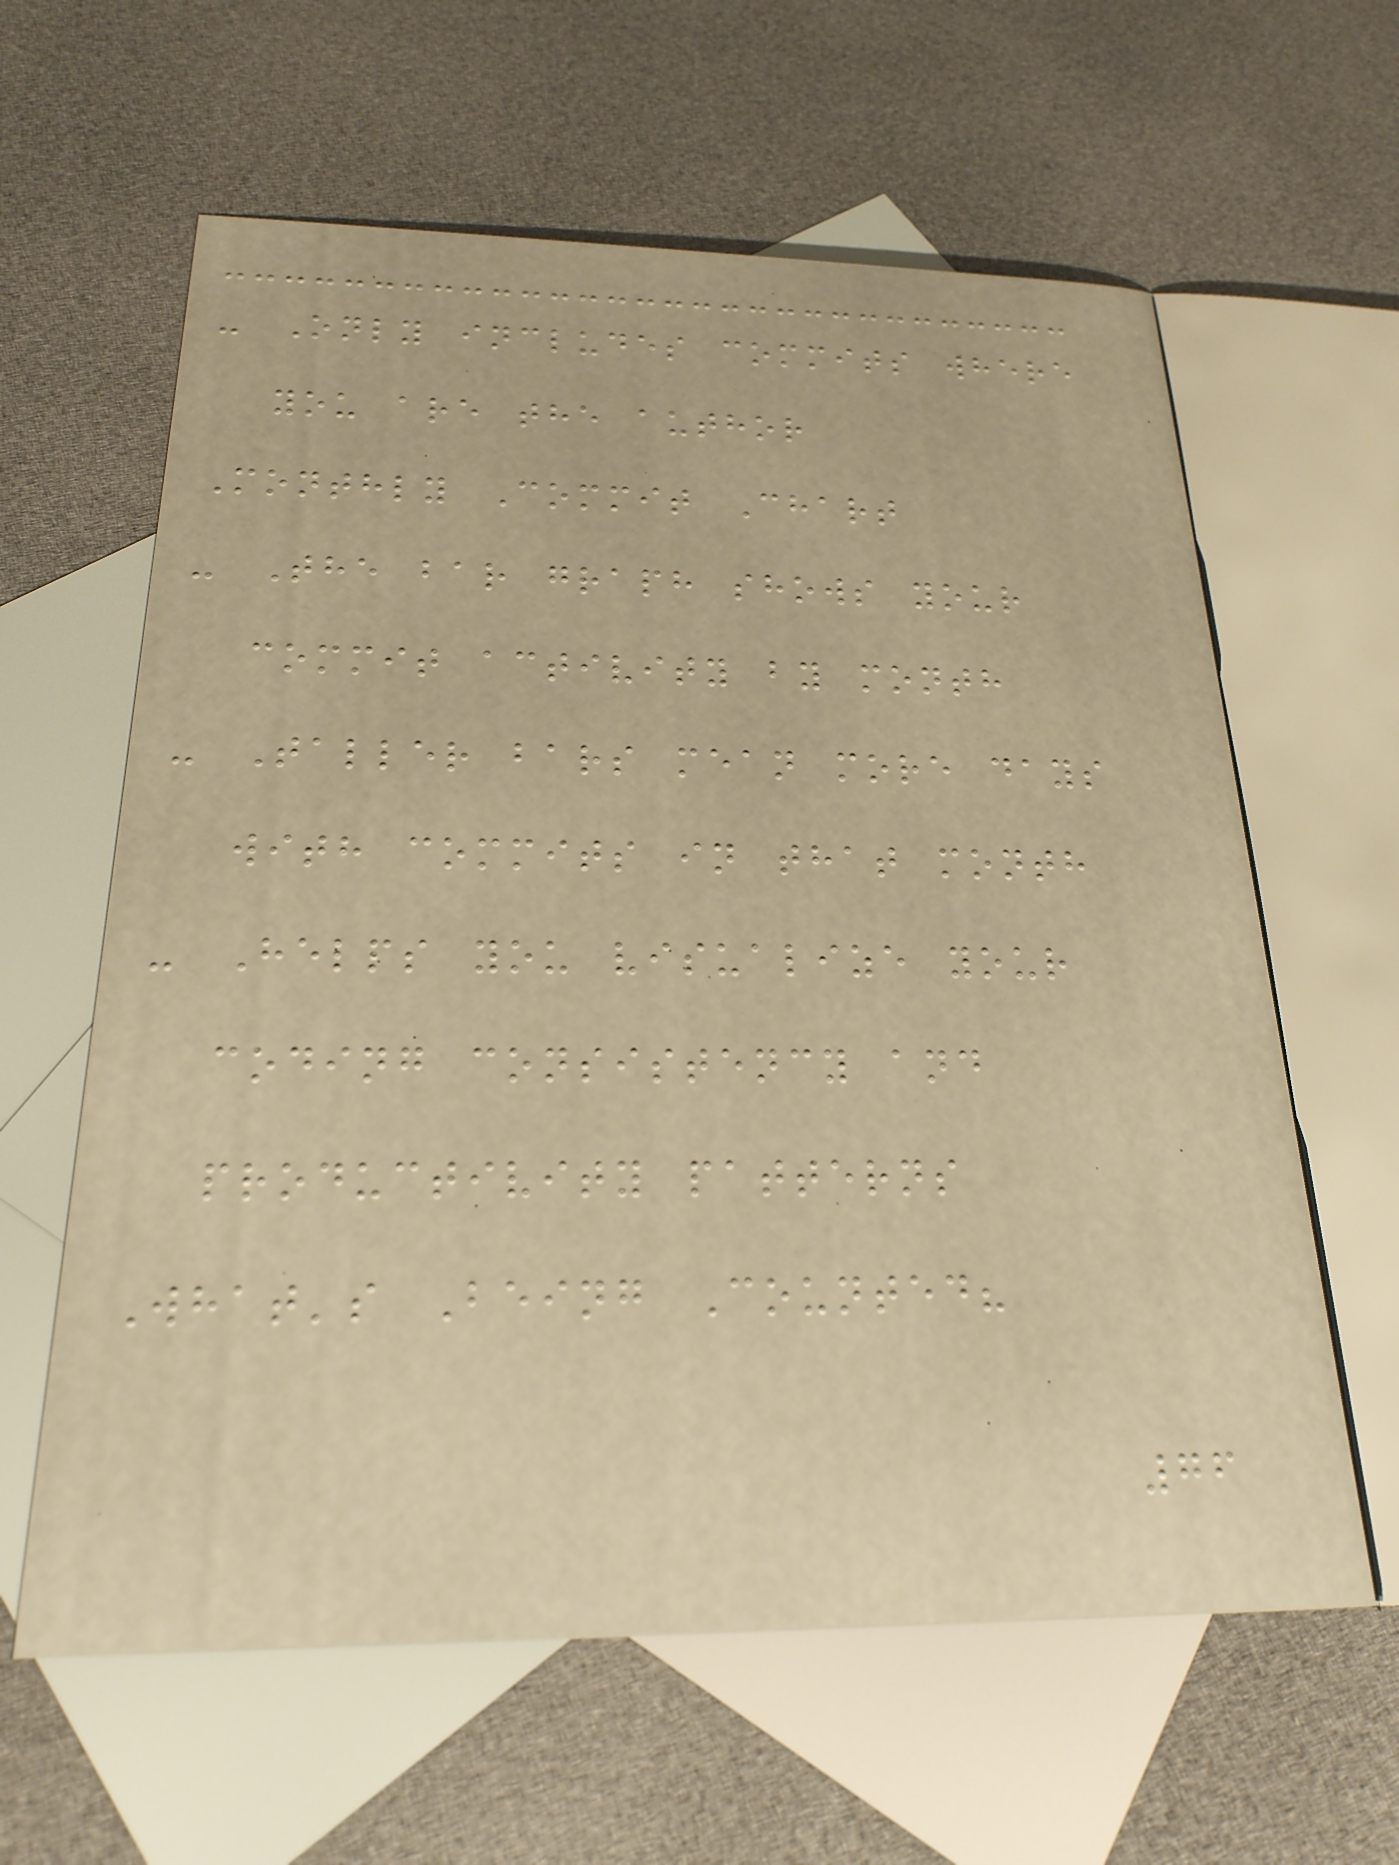- Only includes commits where
you are the author
Monthly Commit Chart
- The bar graph shows your
commit activity by month
- Taller bars mean more days
with commits in that month
- Helps you visualize your
coding consistency and
productivity patterns
What's Being Counted?
76
